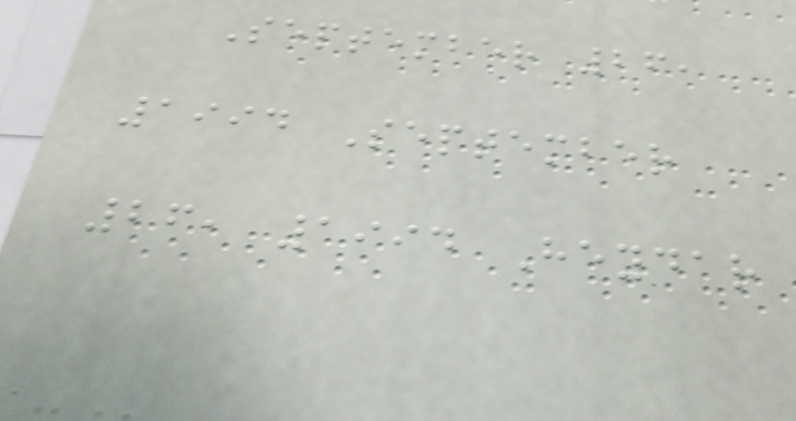September 26,
1994 September
26, 1994 Heydar
